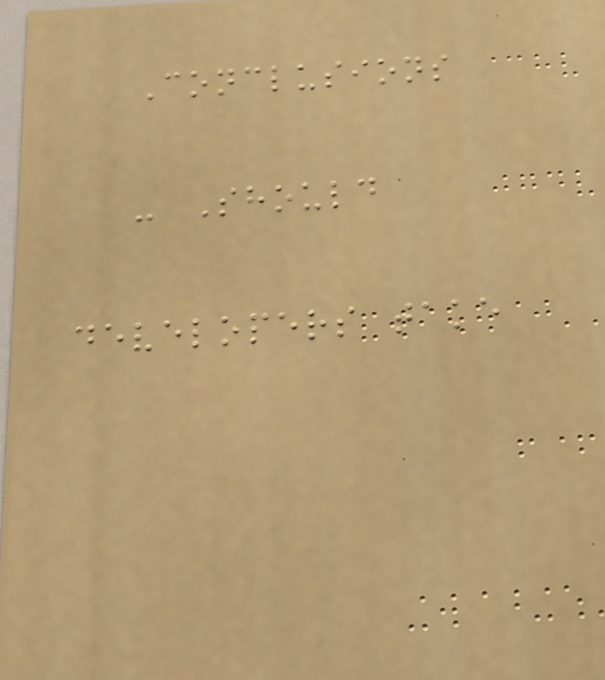Conclusions
- Should
developers take
